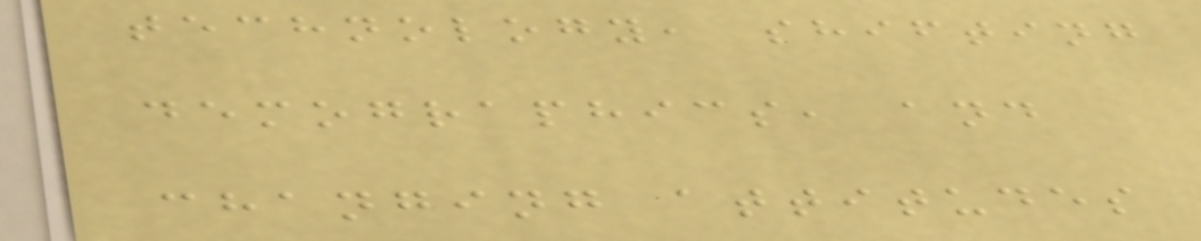technology, shifting
demographics, and
changing attitudes
